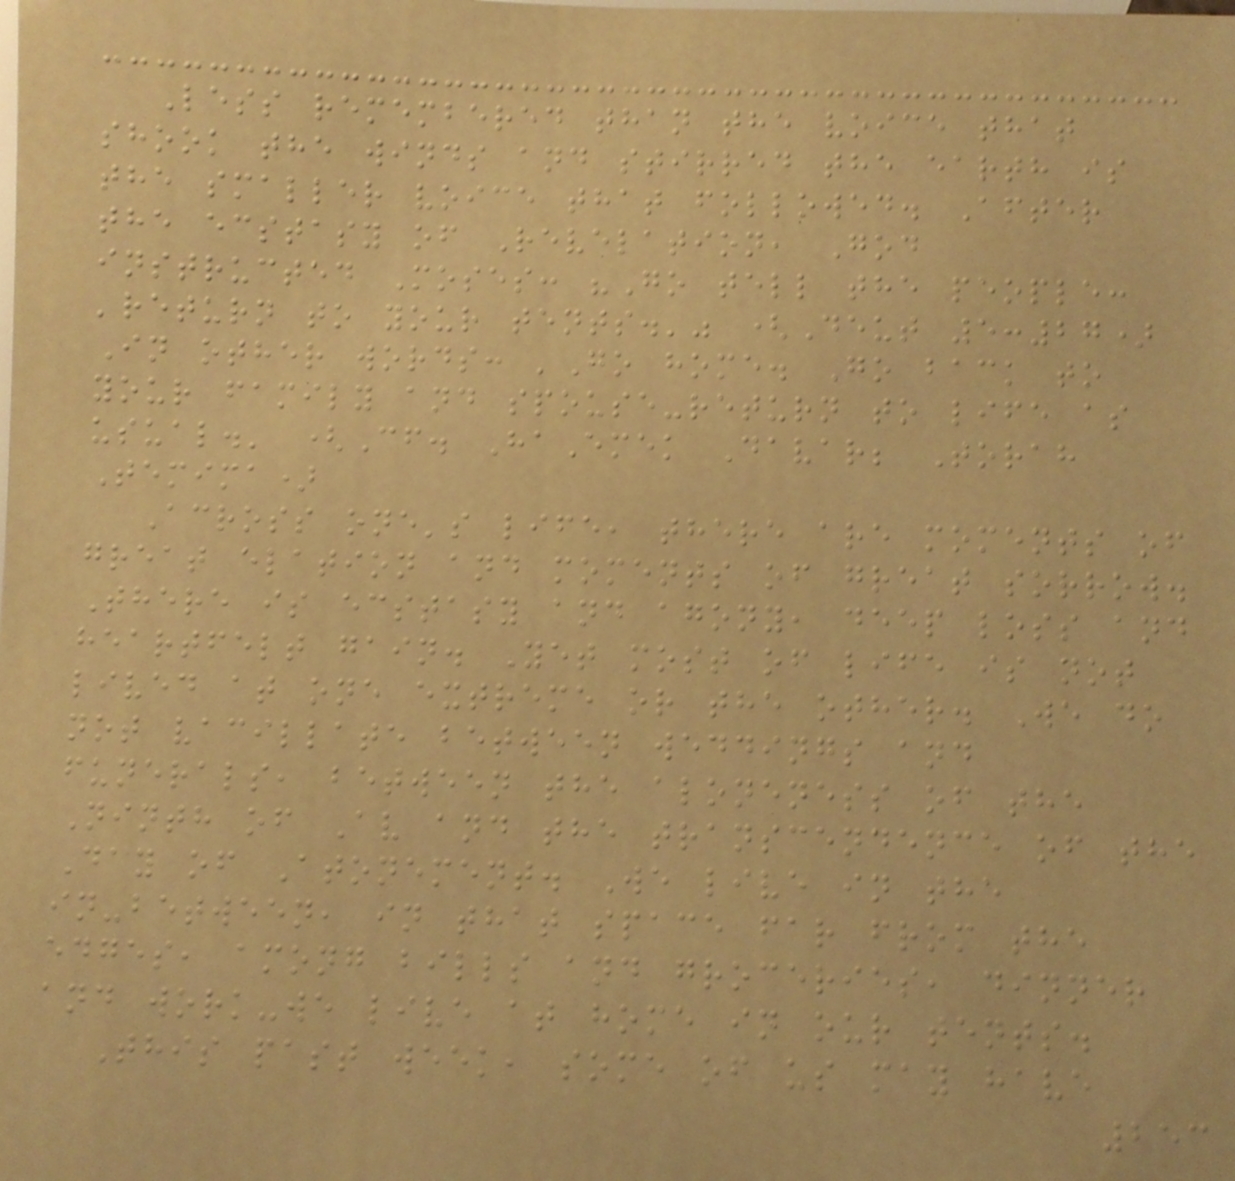Less remembered than the voice that
shook the winds and stirred the earth is
the smaller voice that followed. After
the ecstasy of Revelation, God
instructed Moses: "Go tell the people:
'return to your tents.'" (Deut 5:27)
In other words: 'Go home. Go back to
your family and spouse-return to life as
usual.' (Cf. HaEmek Davar; Torah
Temima)
Across one's life, there are moments of
great elation and moments of great sorrow.
There is ecstasy and agony, deep loss and
heartfelt gain. Yet most of life is not
lived at one extreme or the other. We do
not vacillate between weddings and
funerals, between the aloneness of the
Ninth of Av and the transcendence of the
Day of Atonement. We live in the
in-between, in that space far from the
edges, among bills and groceries, dinner
and work-we live at home in our tents.
This past week, some of us may have
253
